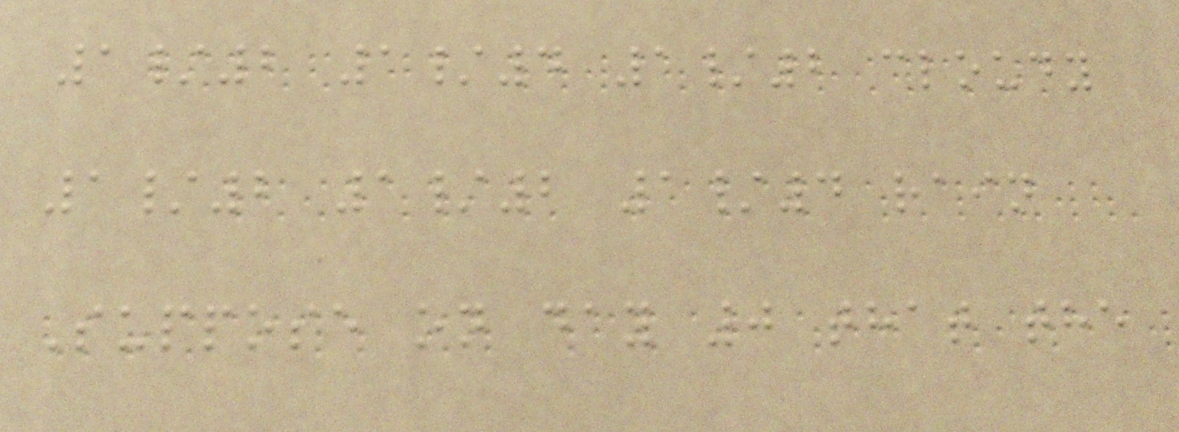1/2 1/4 1/2 cloudy
1/2 1/2 1/4 rain
Suppose on day 0 that the
